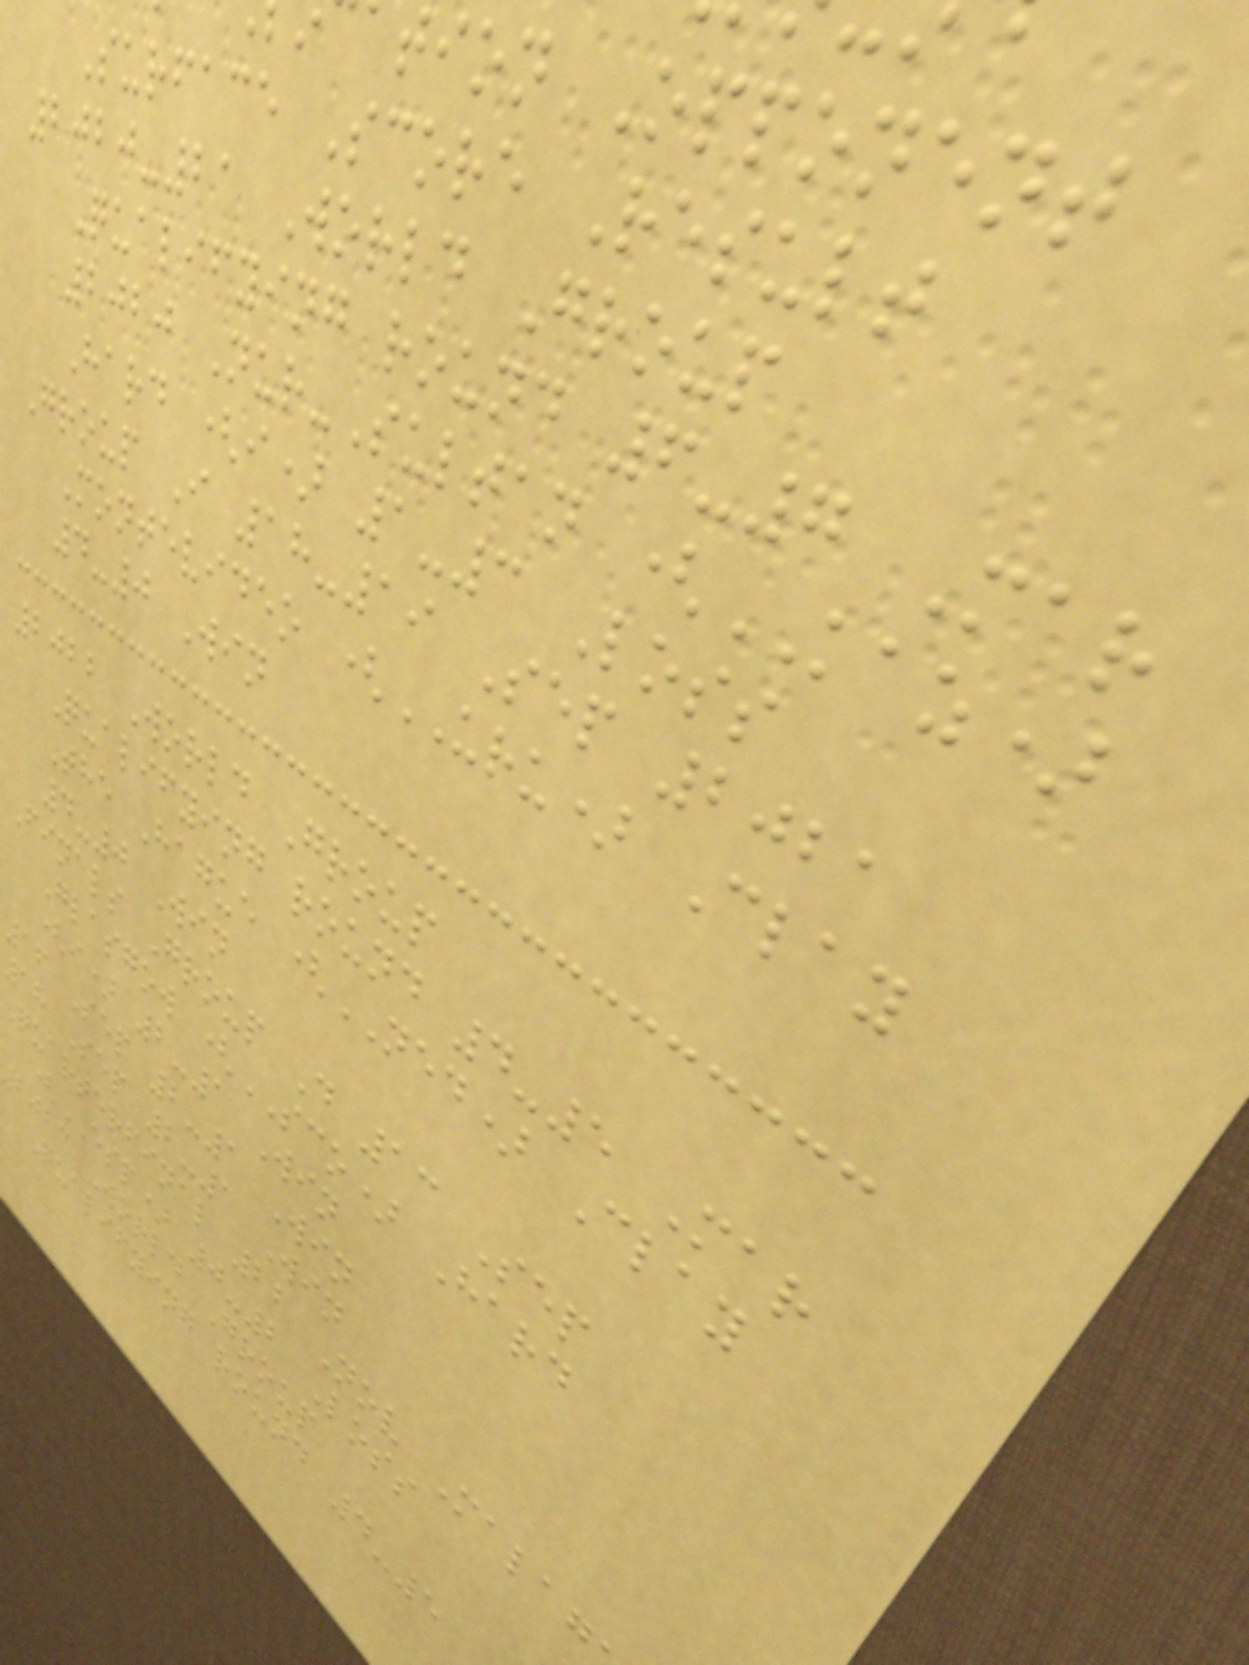tion Opponent
Surface Score Result
2020-21 World Group
Qualifying round 6-7 Mar
2020 Nur-Sultan (KAZ)
Hard (i) 1-3 Loss
Group I 18-19 Sep 2021
Montevideo (URU) Clay
4-0 Win
2022 World Group
Qualifying round 4-5 Mar
The Hague (NED) Clay
4-0 Win
Finals Group D 13 Sep
Glasgow (SCO) Hard
(i) 2-1 Win
16 Sep 2-1 Win
18 Sep 2-1 Win
Quarterfinal 22 Nov Malag
(ESP) 0-2 Loss
2023 World Group
Qualifying round 4-5
